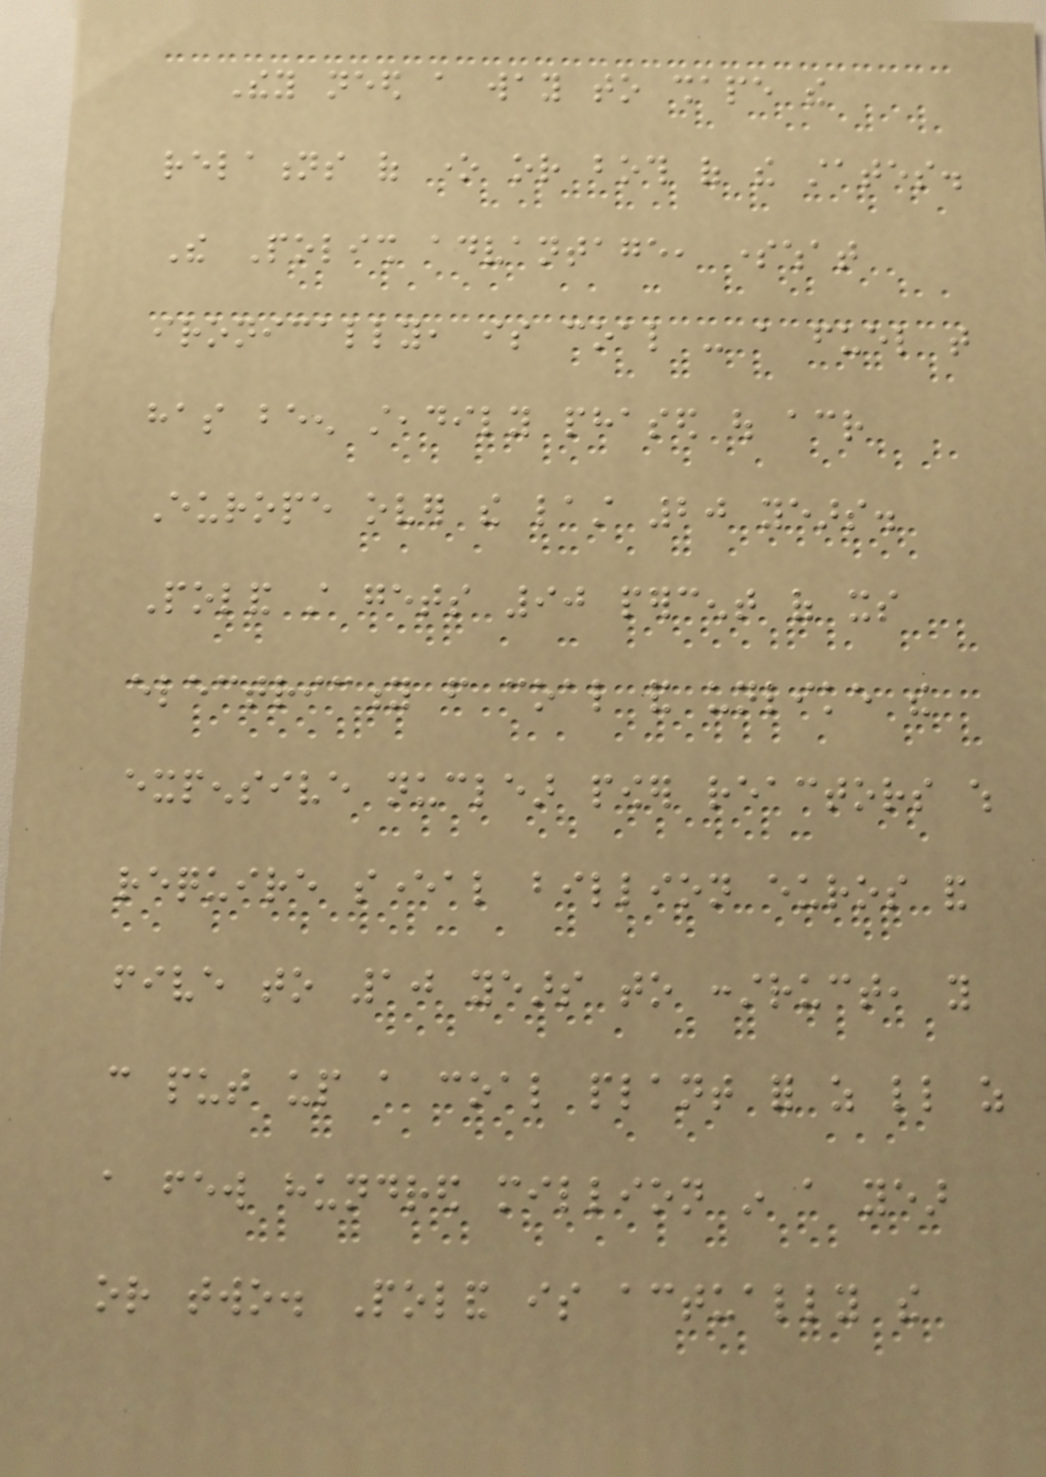They need a way to shape the
relations of one or both of the states.
The Polish advantage, somewhat
ironically, is coal - a fuel that
has been steadily phased out across
Europe over the last 20 years.
Poland still gets 90 percent of its
electricity from coal and unlike the
expensive nuclear power reactors which
require several billion euros and
five to 10 years to construct, you
can put up a coal plant for as little as
a few hundred million in a year
or two. Poland is actually the
